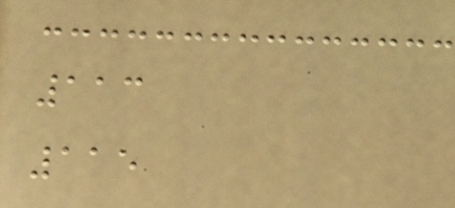113
115
